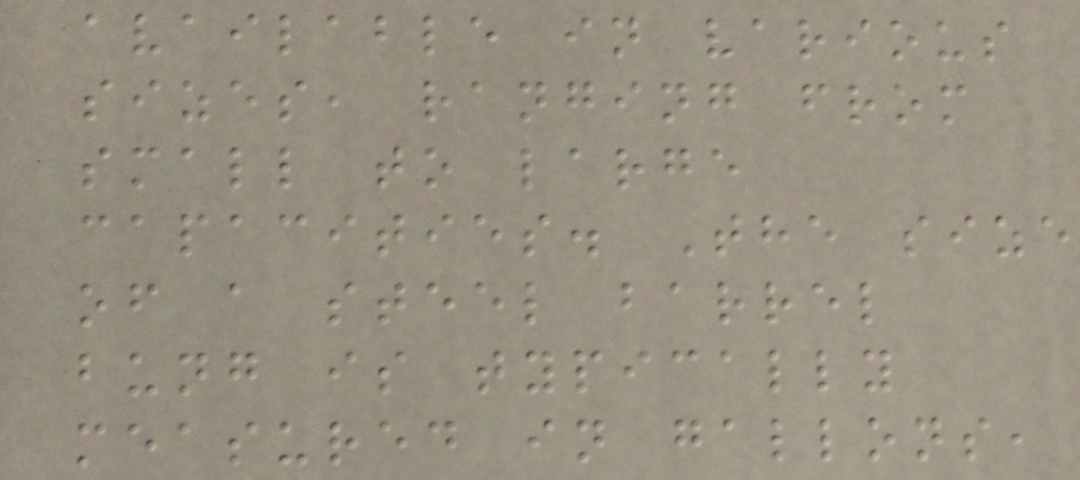available in various
sizes, ranging from
small to large
capacities. The size
of a steel barrel
bung is typically
measured in gallons,
